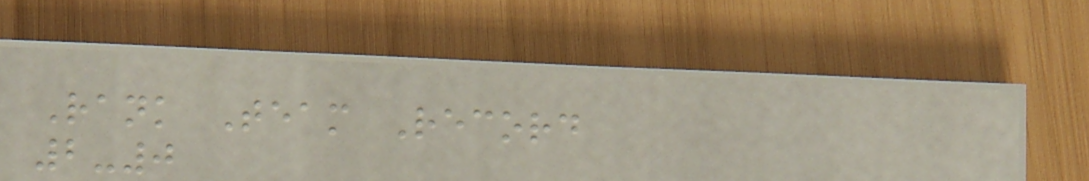Rank Team Record
2-0
